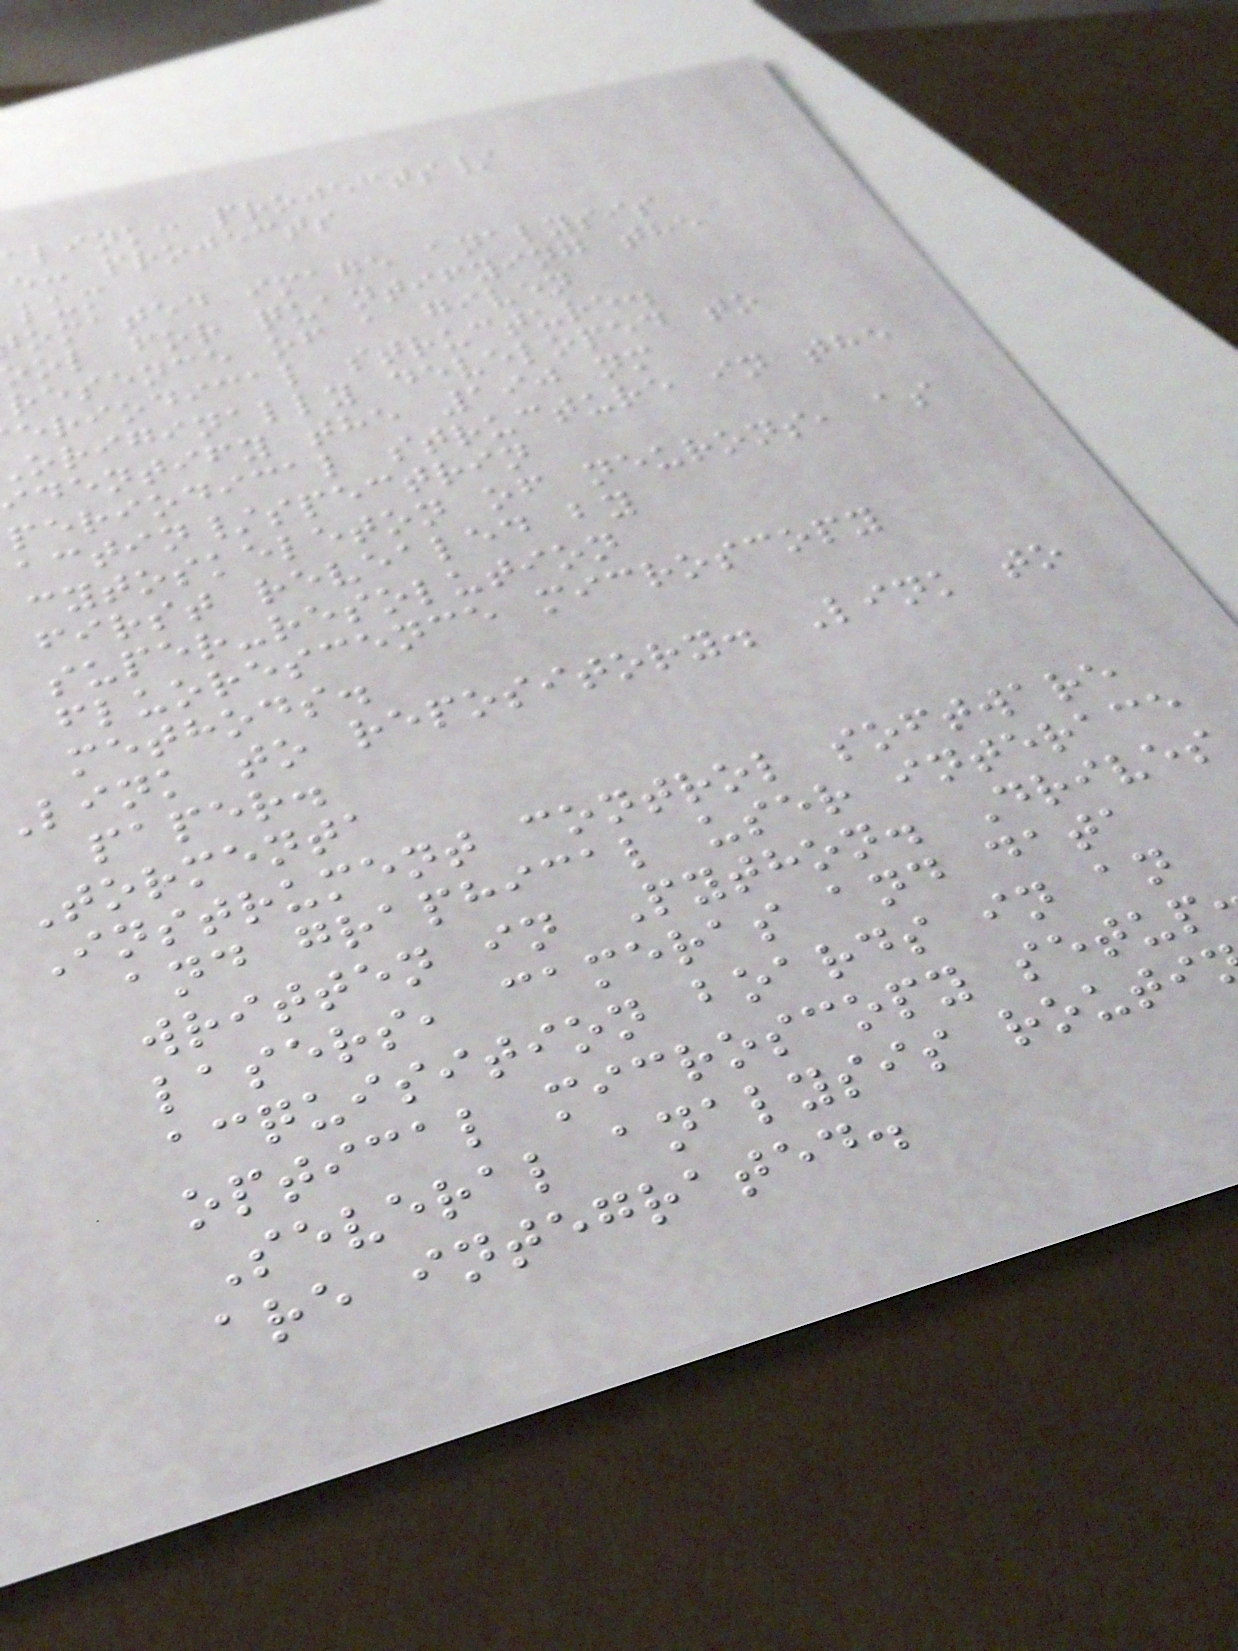alink: projects/
e: projects
omated image analysis
ool for quantifying the
resence of a given
eriodical structure.
originally developed to
dentify the 190 nm
periodical structure in the
actin/spectrin
cytoskeleton of neurons, as
first revealed by
super-resolution
fluorescence microscopy
methods.
link to repository. Link to
paper.
Tormenta
Instrument control software
and graphical user interace
written in Python. Drives
lasers, cameras and data
acquisition boards in an
optical microscopy setup
Several analysis routi
are integrated.
